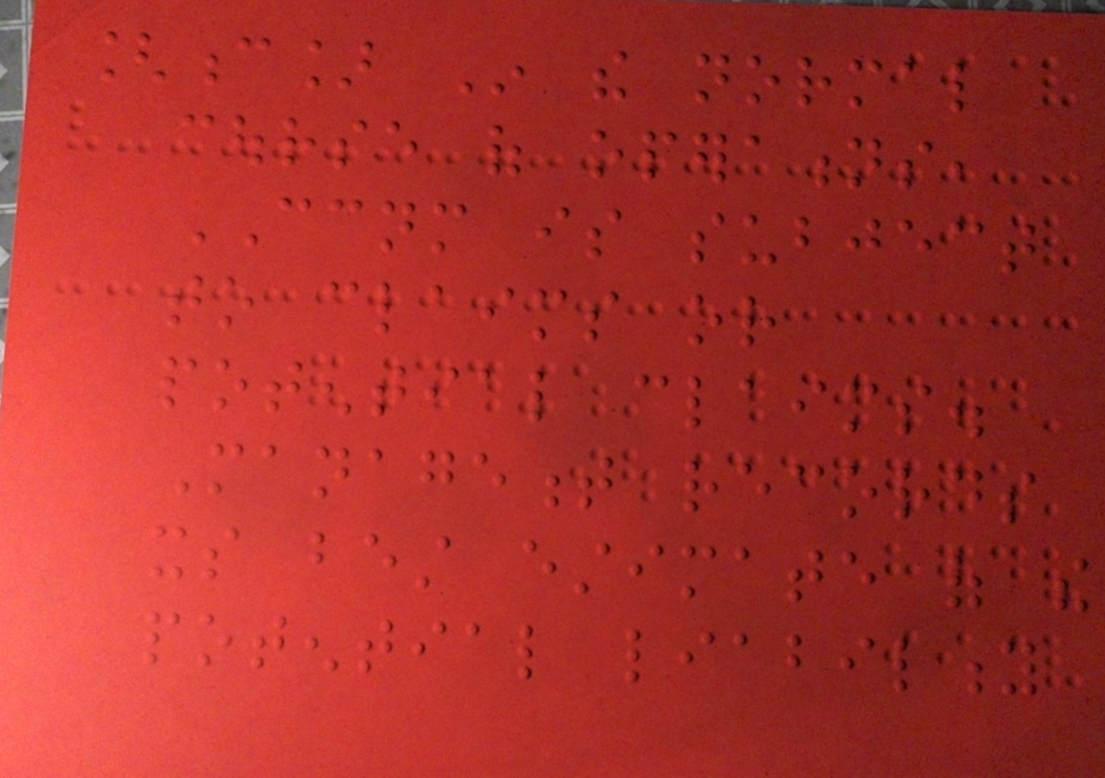[c] In the normal
course of operations,
CCNM is subject
to claims or
potential claims.
Management records
its best estimate of the
potential liability
